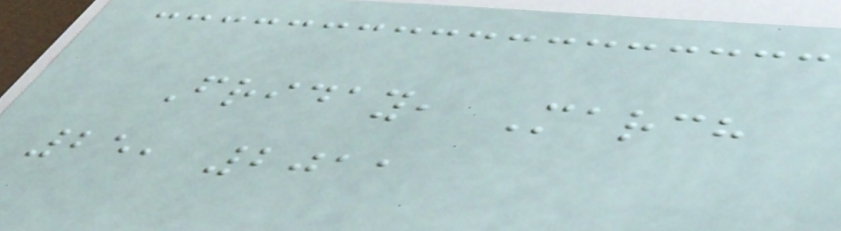Friday, March
25, 2011
